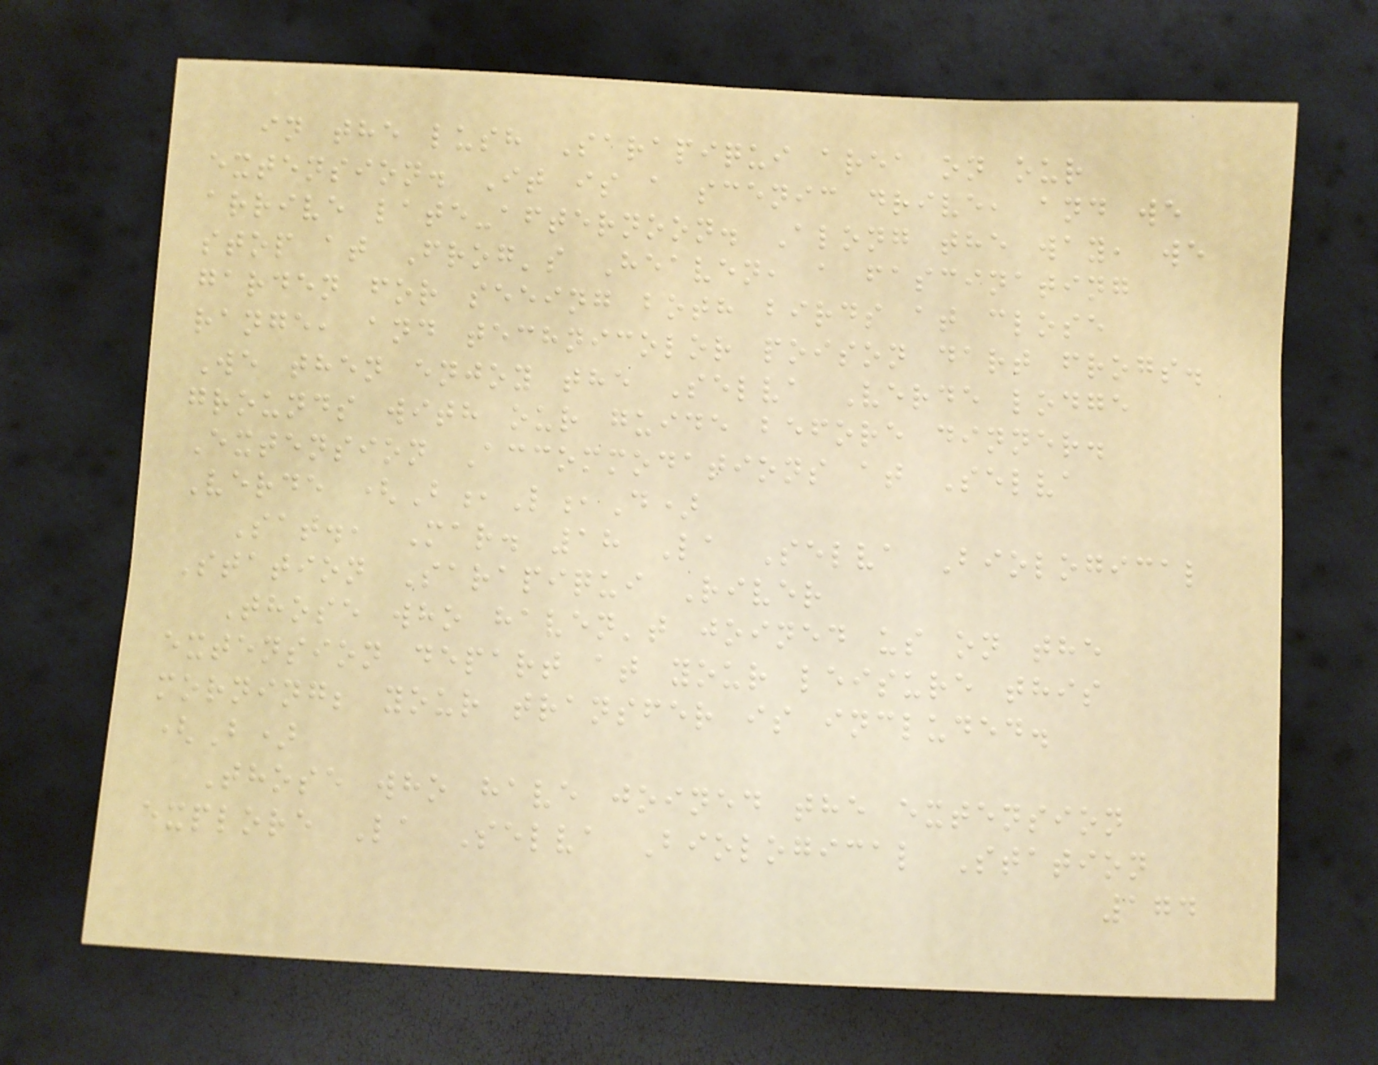in the lush Sarapiqui area on our
extension. It is a scenic drive, and we
arrive late-afternoon. Along the way, we
stop at Frog's Heaven, a fascinating
garden for seeing both birds at close
range, and technicolor poison dart frogs.
We then enjoy the Selva Verde lodge
grounds with our guide before dinner.
Extension Accommodations at Selva
Verde (B,L,D)
Sat., Mar. 18 La Selva Biological
Station Sarapiqui River
Those who haven't joined us on the
extension depart at your leisure this
morning; your transfer is included.
(B)
Those who have joined the extension
explore La Selva Biological Station
174
